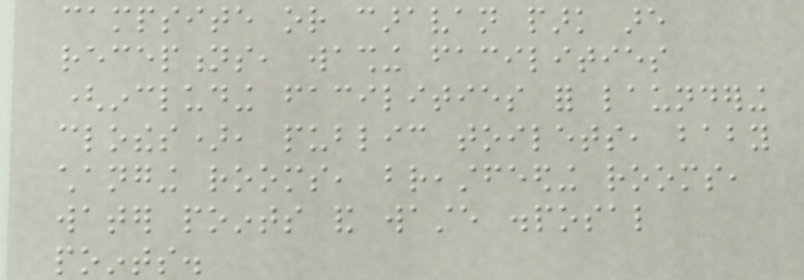campsite or caravan park are
receptions, washing facilities
(including facilities for laundering
clothes), public toilets, baby
changing rooms, breastfeeding rooms,
water points and waste disposal
points.
